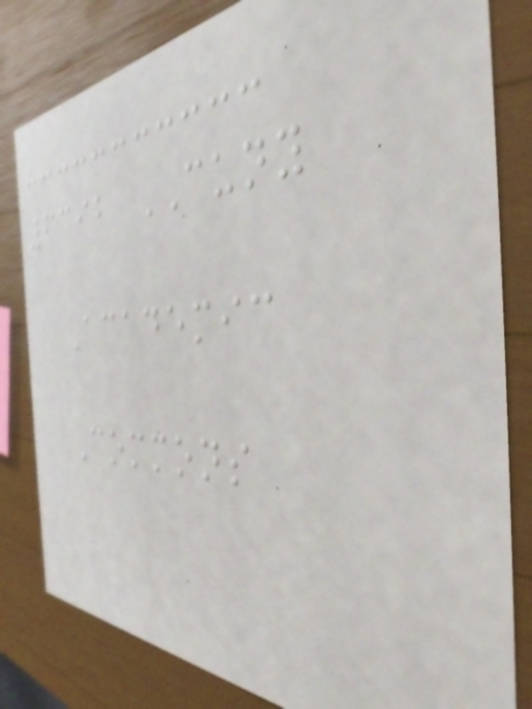6392 CUNY
Academic
Commons
